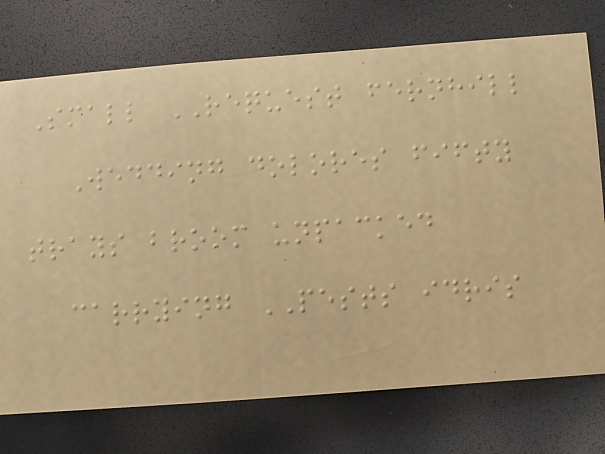Small REQUEST fernhill
Wedding dolores fifty
trays broom unpacked
carrying PESTS idris
